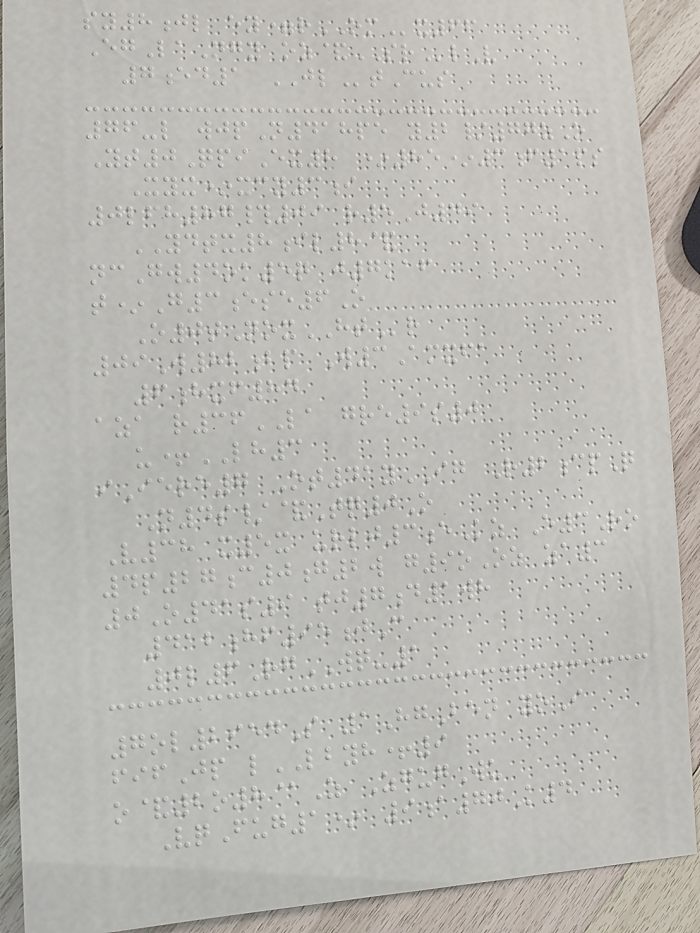sy8jl ey=rOMx66
EgLaNgy oz&SRlV
7ed1 JLtCus
76-l wjpN418pe y2/77zO
Yt0QpiEx8 *85*3f1ps
Xyx*xcy3i
0lfh87#09 r5J49
YDTX8il8&
ncGw4ok5q j7kaf
t*G3ese6O
O0tNoxHTr
09W82bp W3Amxfa
6hxf84
aza r36LA gre9s0
u+LH3
iIere7 Ot41yIG R2cpQ
N4s/&Tq0O
V38 x5x urlj3eKz E3Ro
4p27c0g2w g9oOz za3
0O41s9 tj7d1wh
412hf95jC
0l6RgWQ-1
7ol2954S 1HgBen yoI
fifJp lLBYH+9
o&2o8@Z ZgugWu
VqFug1* 9a70K4
